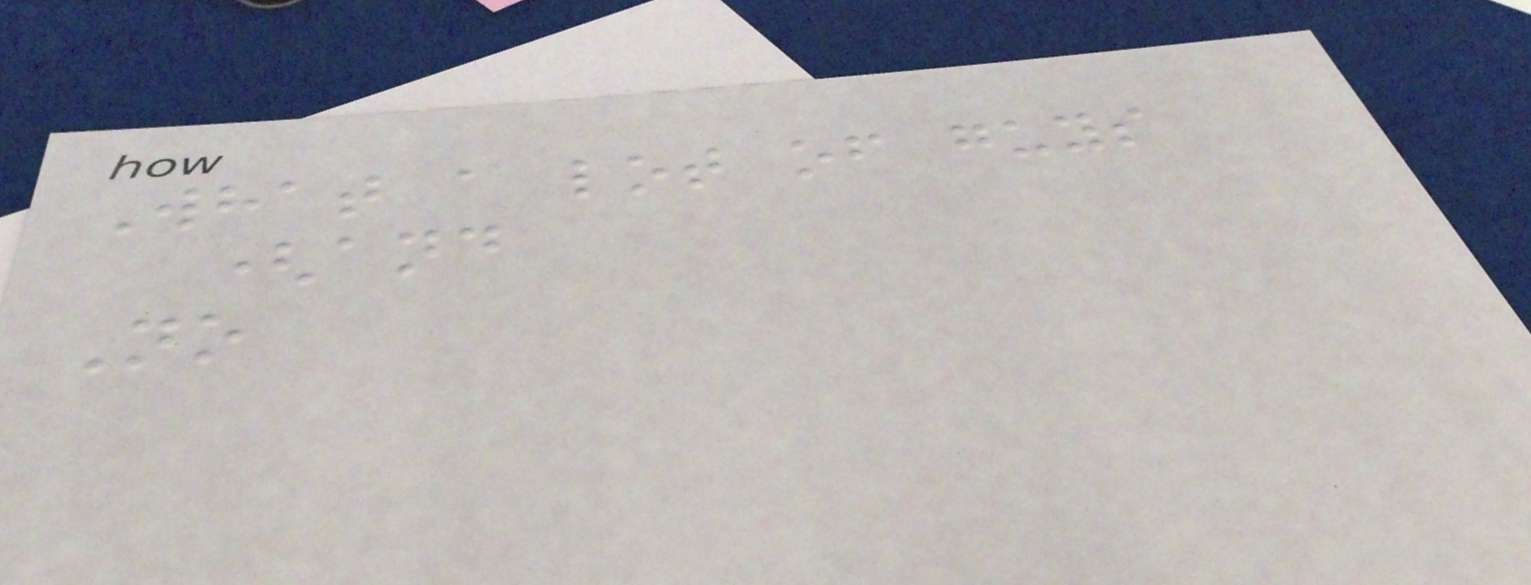What a lot of guys
(and
No
